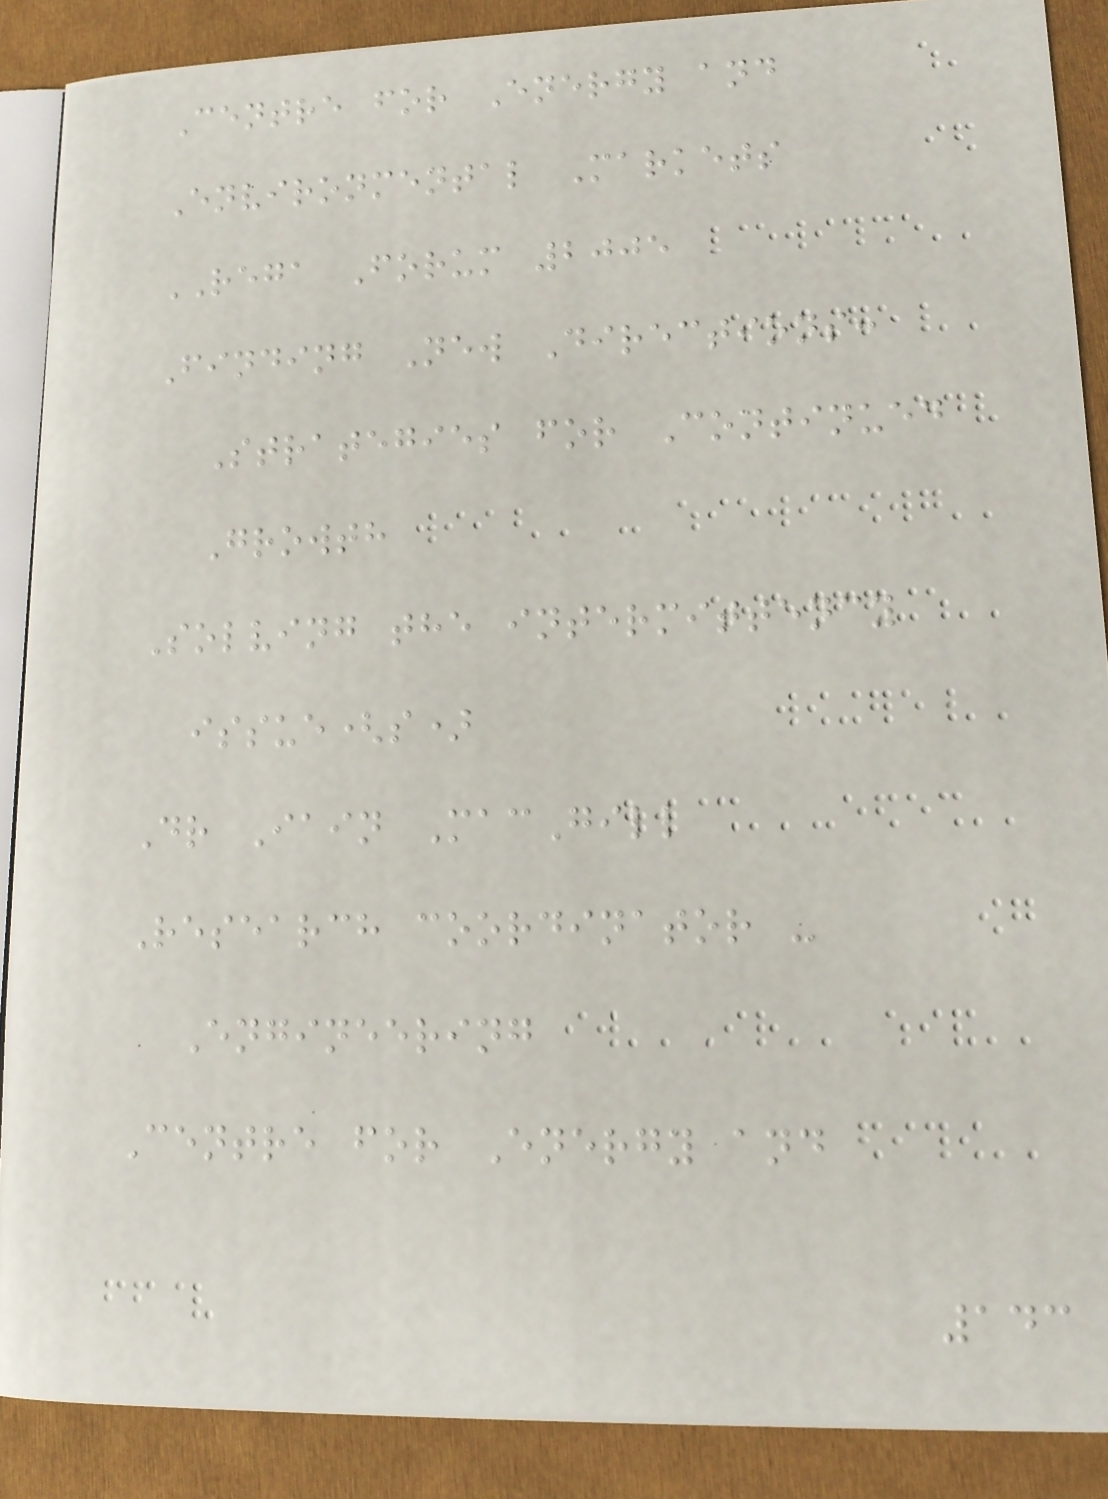Centre for Energy and
Environmental Markets
REGA Forum 2005
Finding New Directions:
Strategies for Continued
Growth
Solving the intermittency
issue(s)
Dr Iain MacGill
Research coordinator -
Engineering
Centre for Energy and
143
